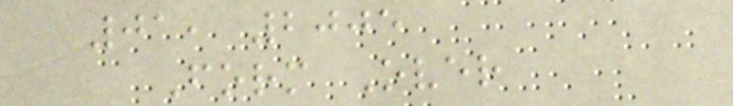01, 2005
Form Over
